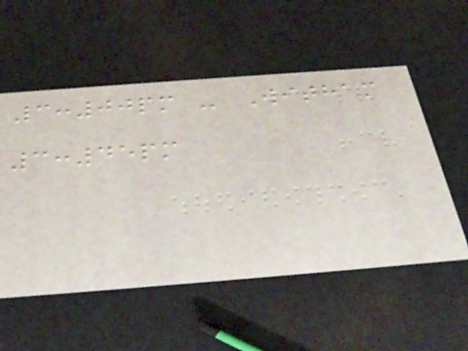3:00pm - Witham
3:45pm
